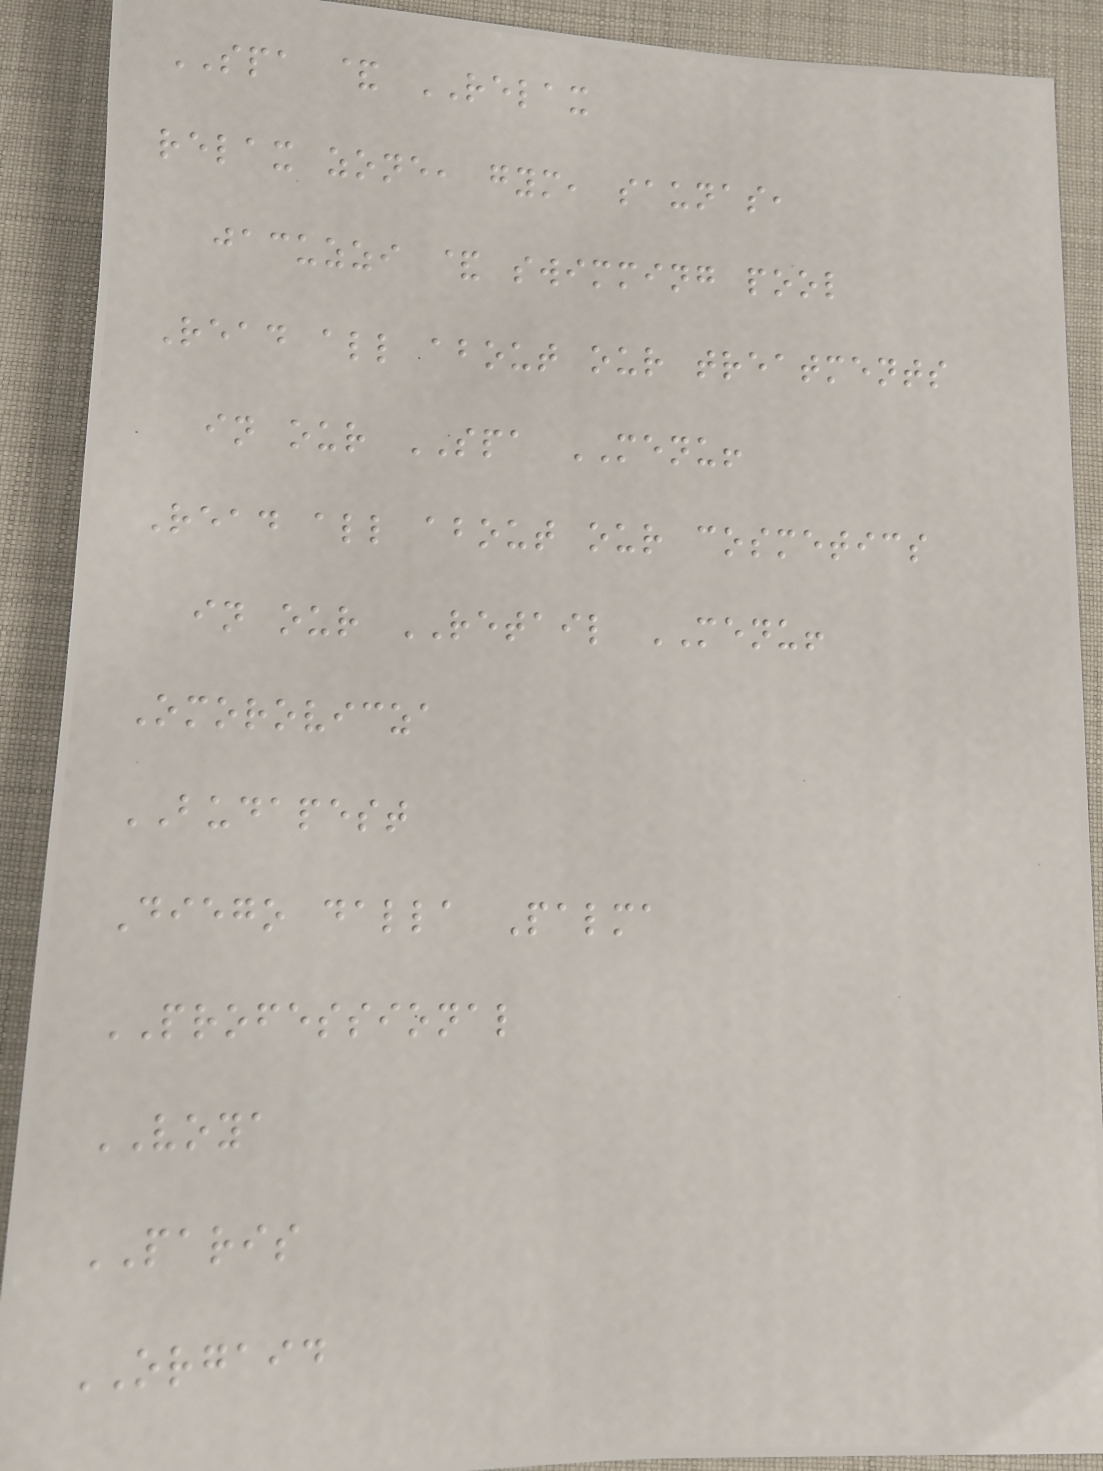SPA & RELAX
relax zone, gym, saunas,
jacuzzi & swimming pool
Read all about our treatments
in our SPA MENU!
Read all about our cosmetics
in our RETAIL MENU!
Omorovicza
BUDAPEST
Diego dalla Palma
PROFESSIONAL
VOYA
PARIS
ORGAID
